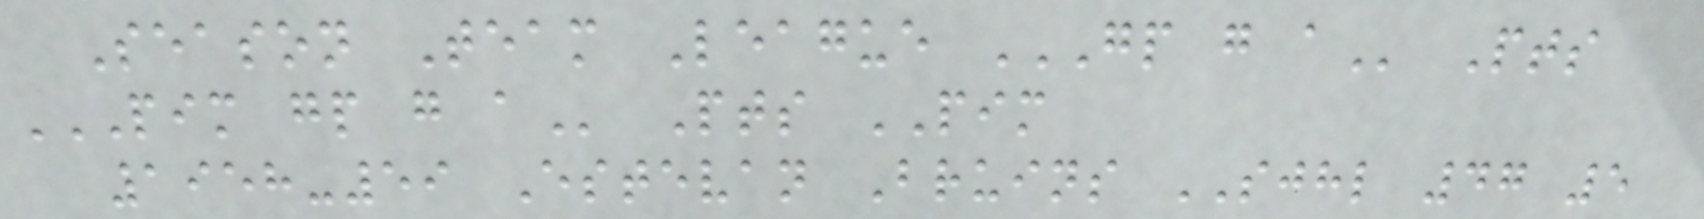Season Team League GP G A Pts
PIM GP G A Pts PIM
1958-59 Estevan Bruins SJHL 47 5
